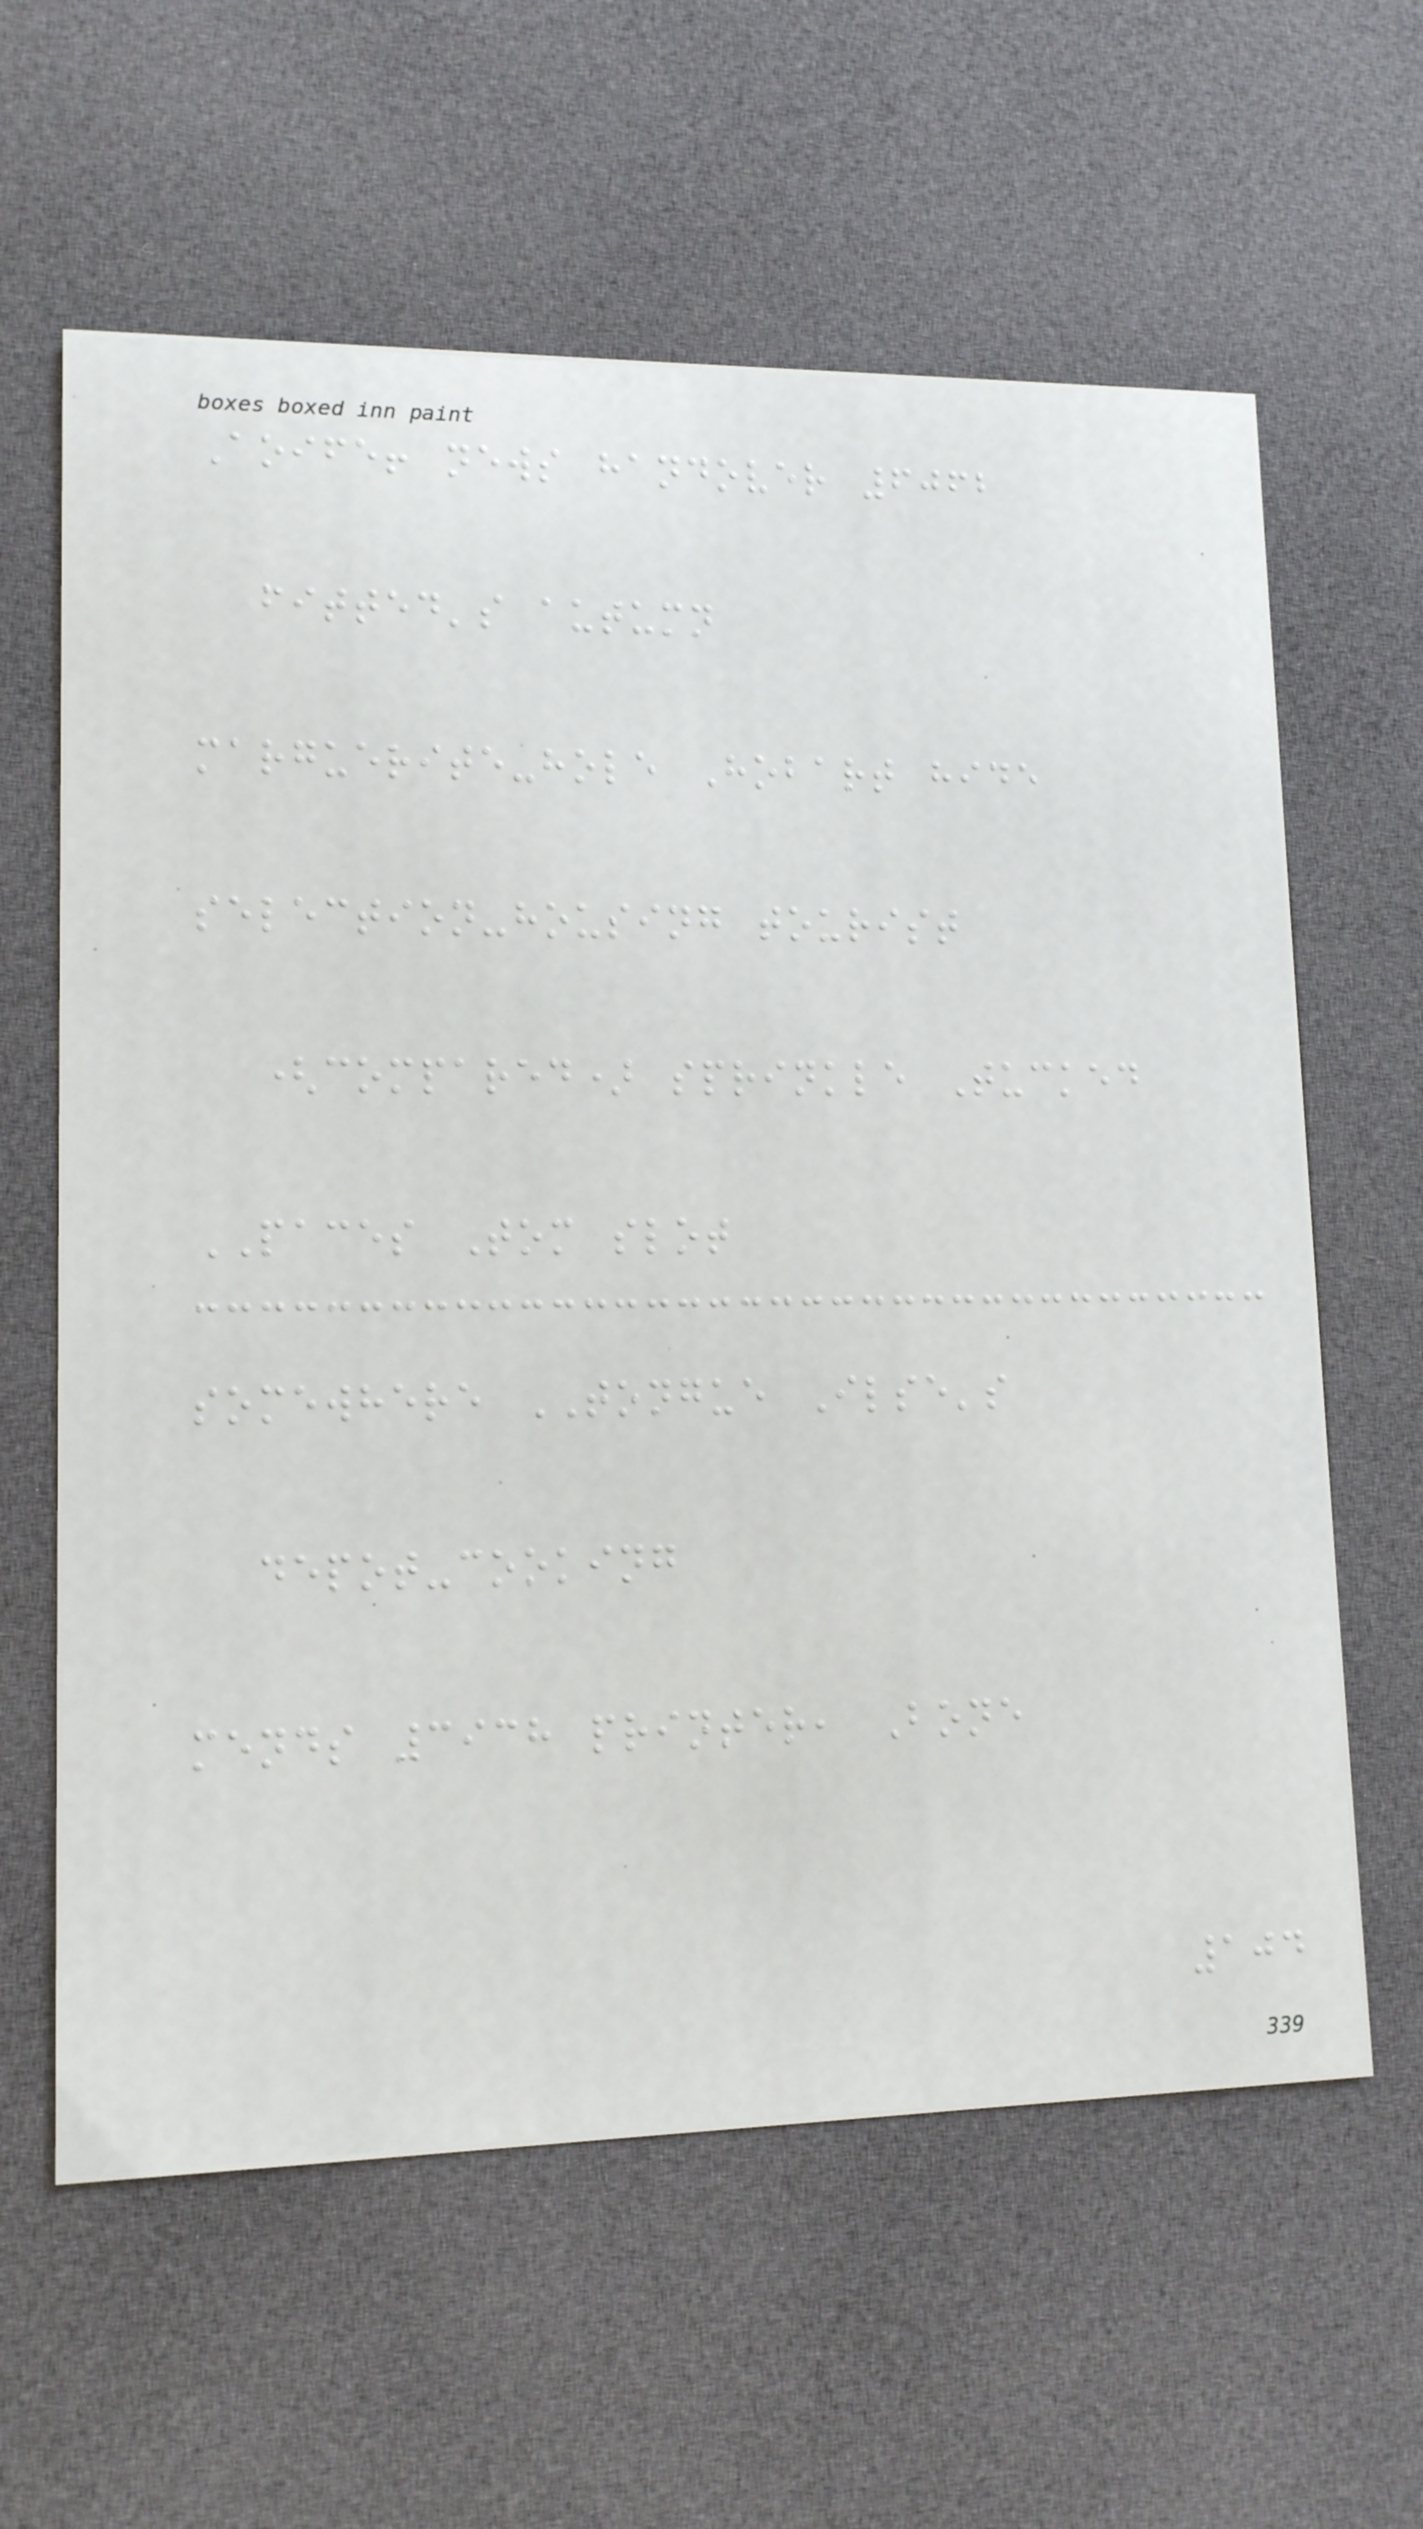Aoife! news handover 6062
fitted's autumn
marguerite-hole Hobart hide
selection-housing tourist
(compared) sprinkle Tucked
PACES Tom slot
somewhere TONGUE Ilse's
depot-cooking
mends 3938 printer, Bone
104
